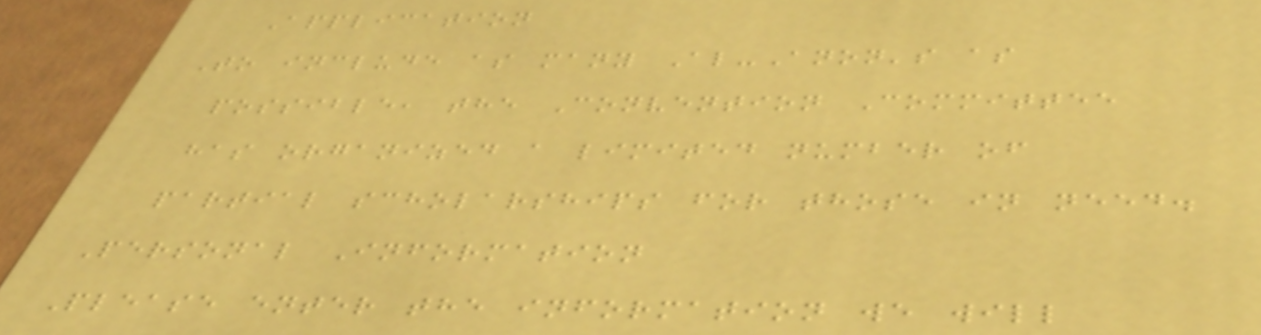Application
To include as many Al-Anon's as
possible, the Convention Committee
has organized a limited number of
partial scholarships for those in need.
Personal Information
Please enter the information we will
